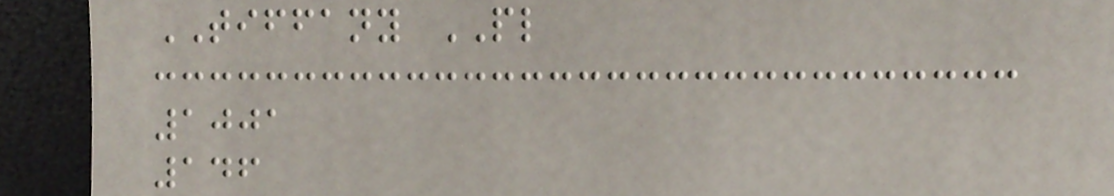TIFFANY PL
1001
146
